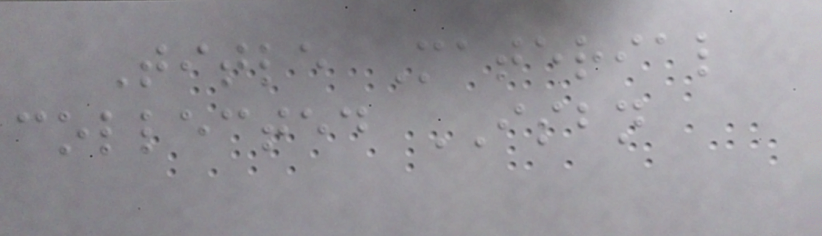Title Material
collected ISBN
